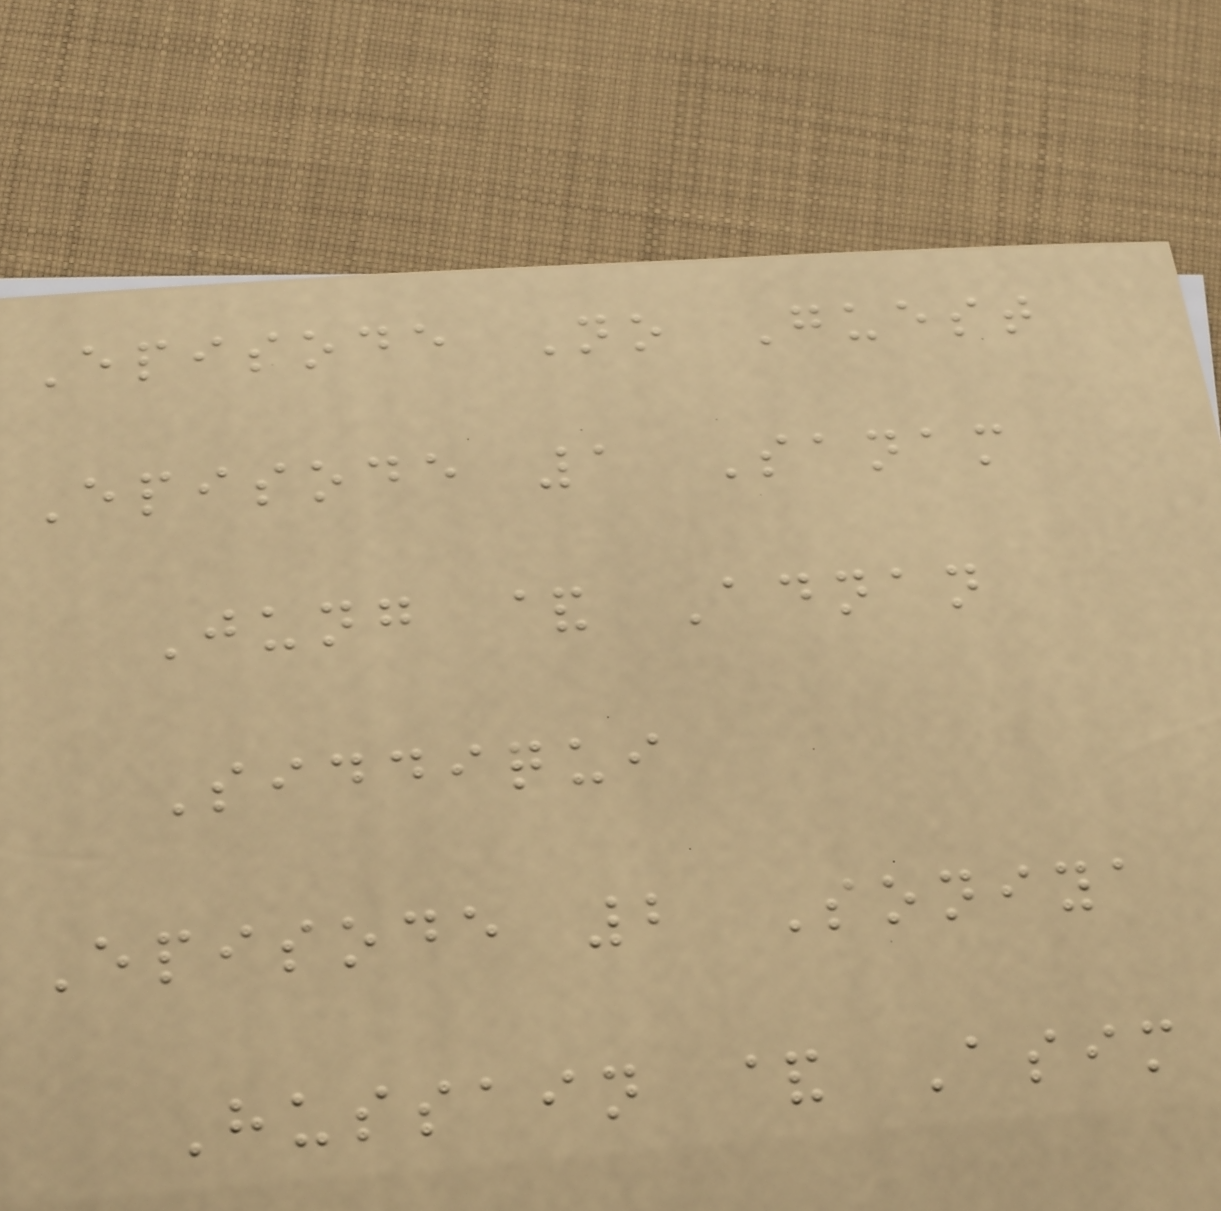Episode No Guest
Episode 1 Sanam
Jung & Adnan
Siddiqui
Episode 2 Soniya
Hussain & Asim
